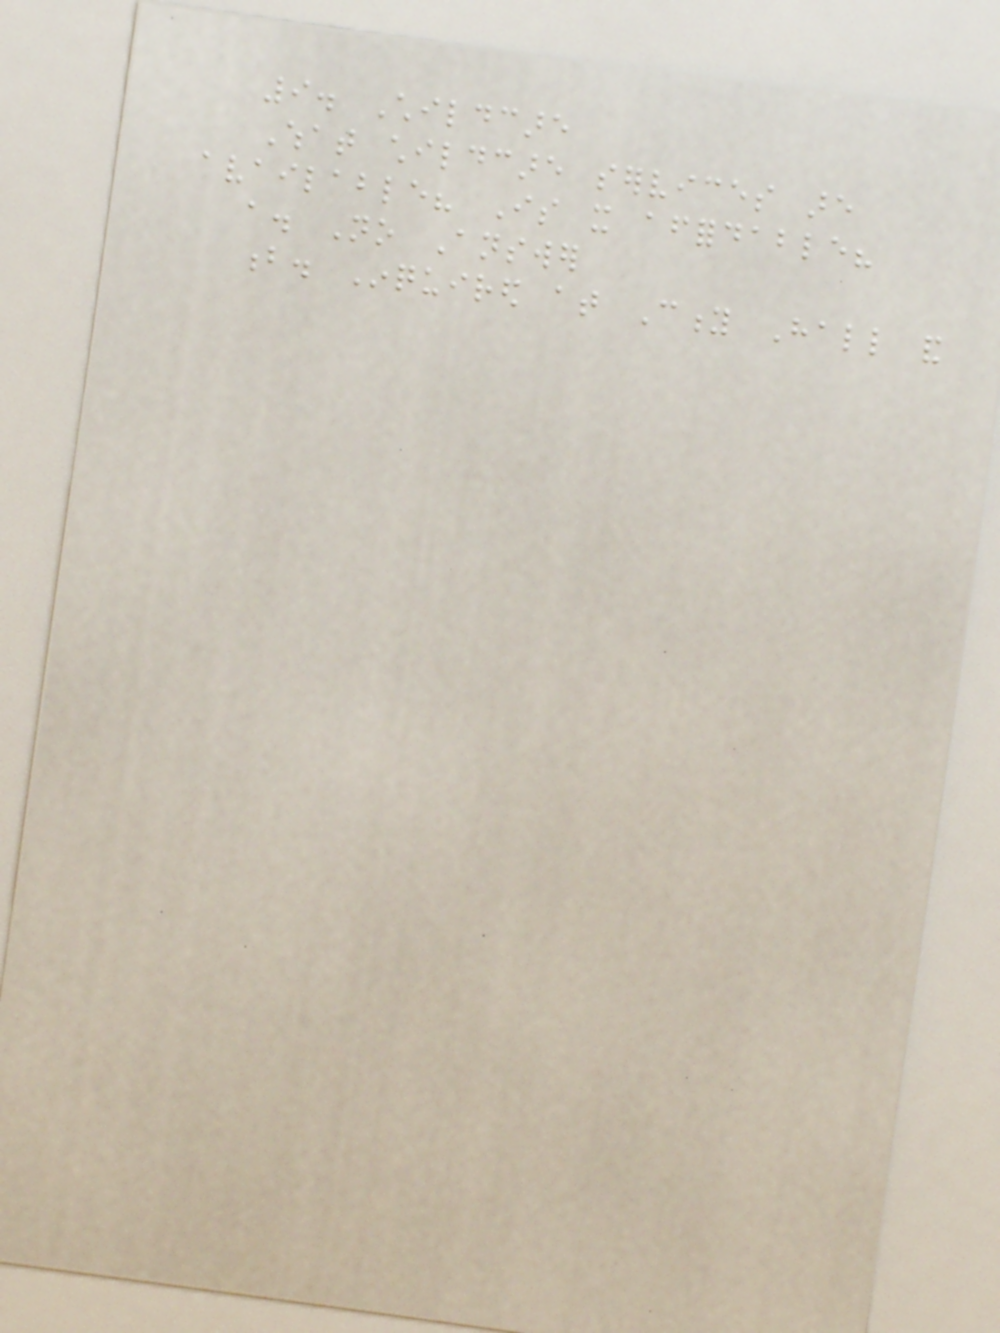9. Childcare
What childcare services are
available? Is it affordable?
a. No Answer
b. Inquired at City Hall and
